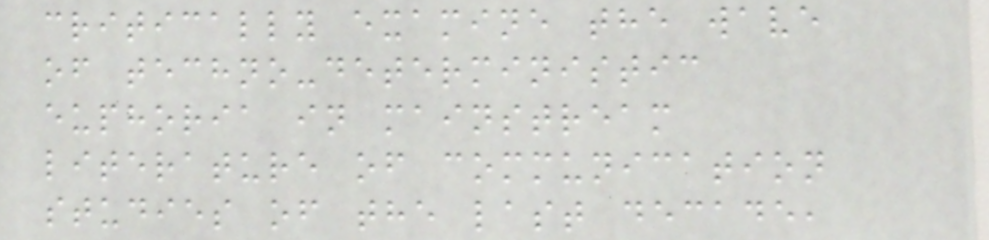critically examine the wave
of techno-deterministic
euphoria in mainstream
literature of communication
studies of the last decade,
